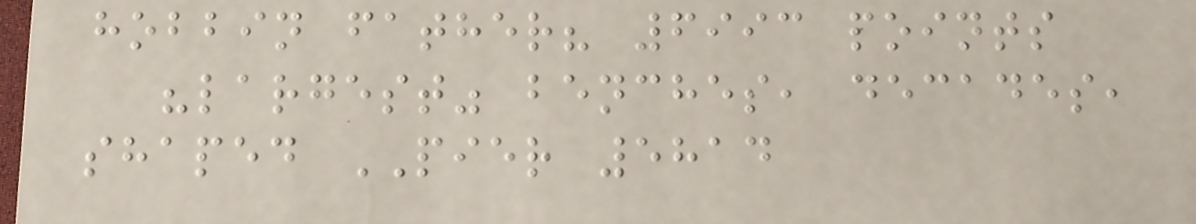hobbin father? 6993 points
"largest" benches, decades,
shaped PIER 5814
